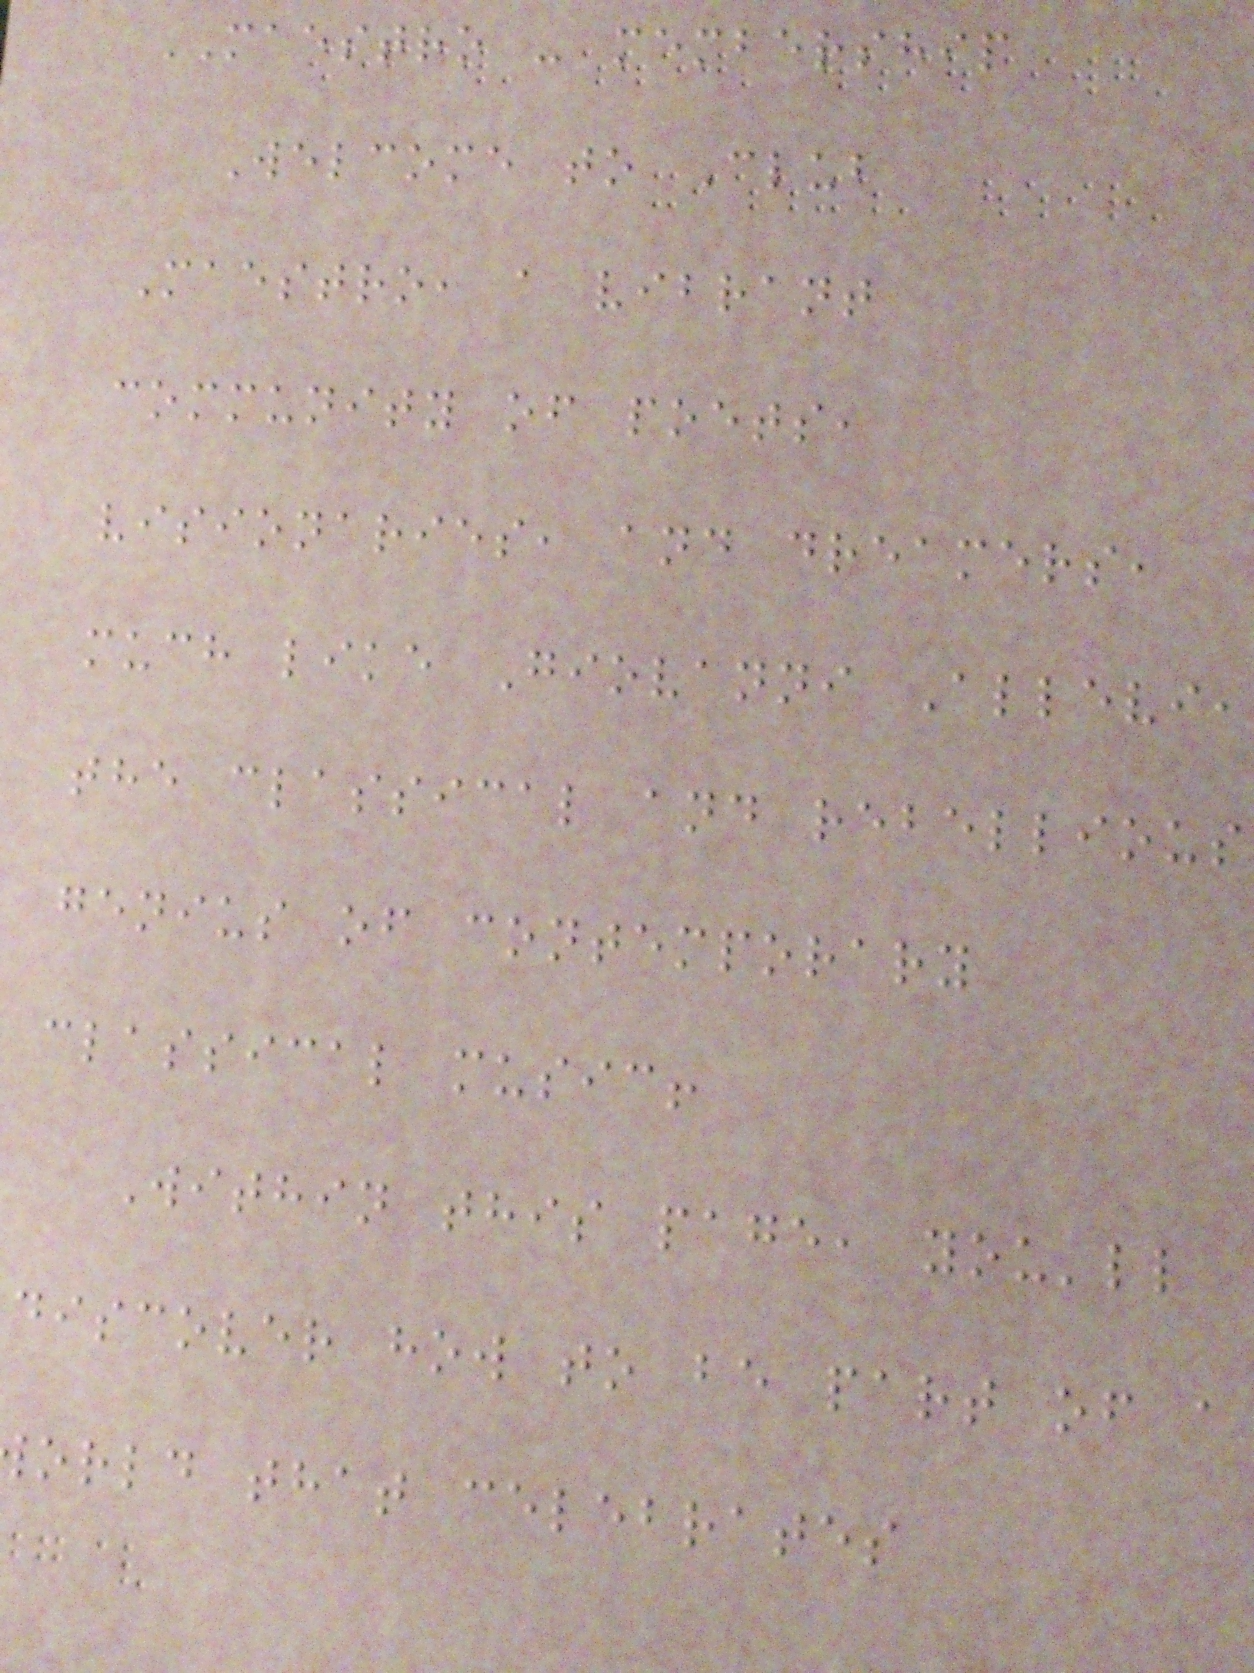MAESTRO - membership
Welcome to Club
Maestro, a vibrant
community of poets,
visionaries, and dreamers,
much like Giovanni Allevi,
the classical and rebellious
genius of contemporary
classical music!
Within this page, you'll
discover how to be part of a
orld that celebrates
